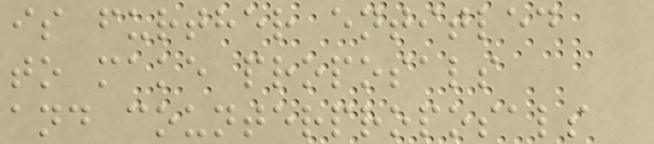is further entitled
to make proposals
and counterproposals
